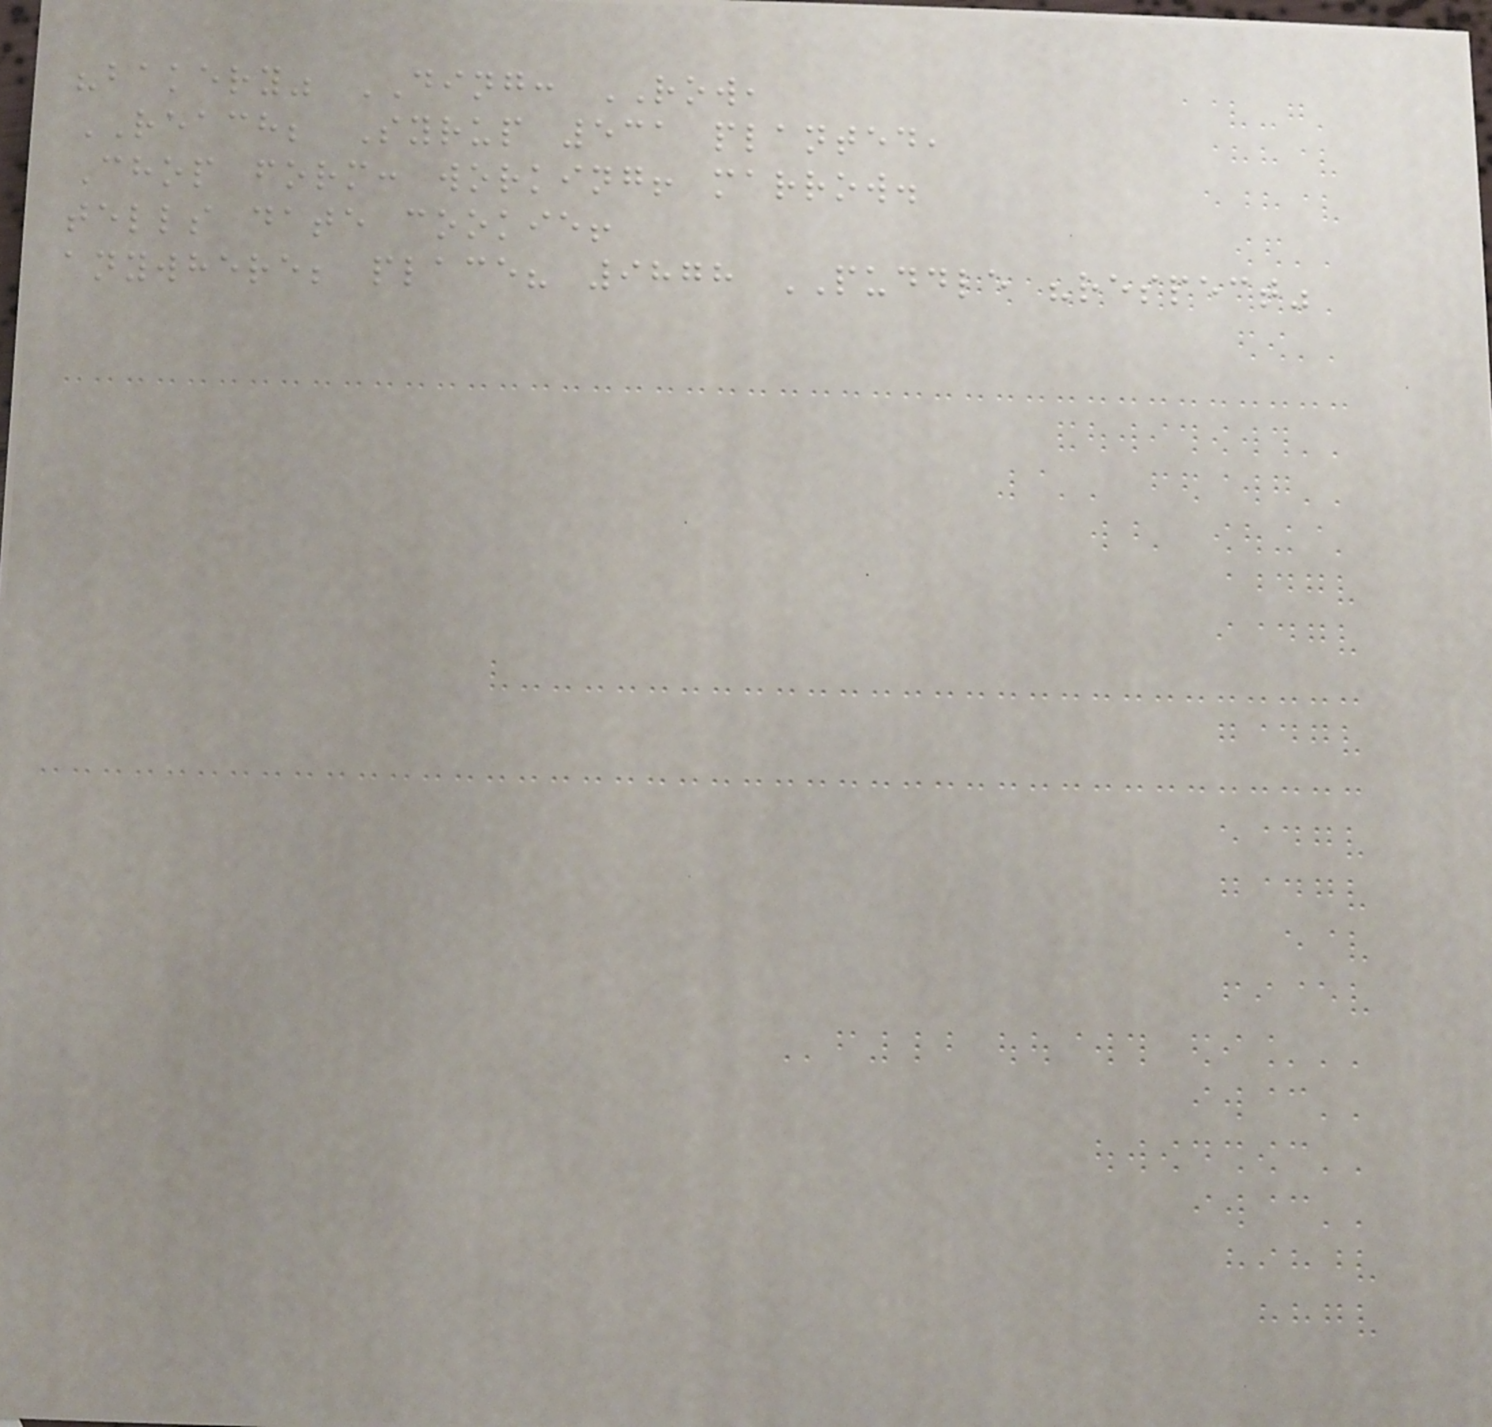"bakery" DING: ROW,
REACH; Syrup 531 planted,
Chop form: working! marrow.
tells date cookie!
anywhere; place? 9878 PUDDLE "respect"
